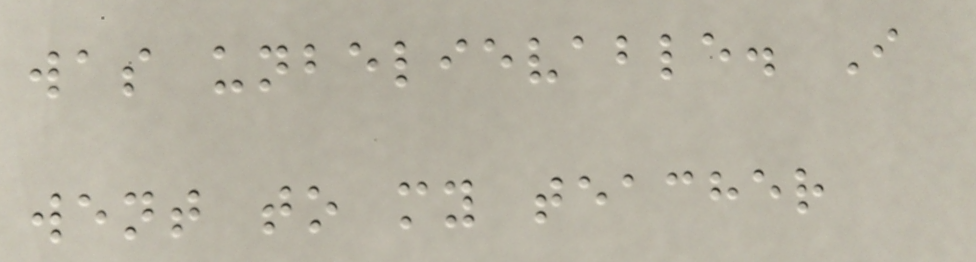was unbelievable. I
went to my teacher
